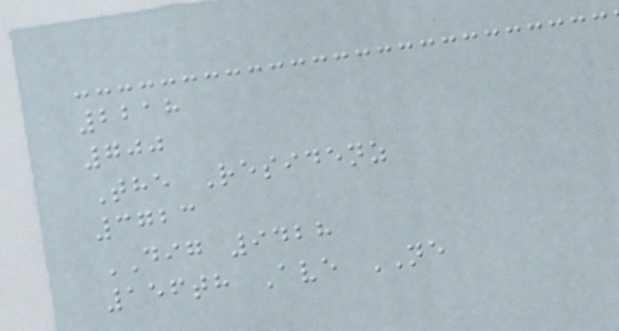2218
700
The Residenz
3723
DIG 9428
156th Ave NE
